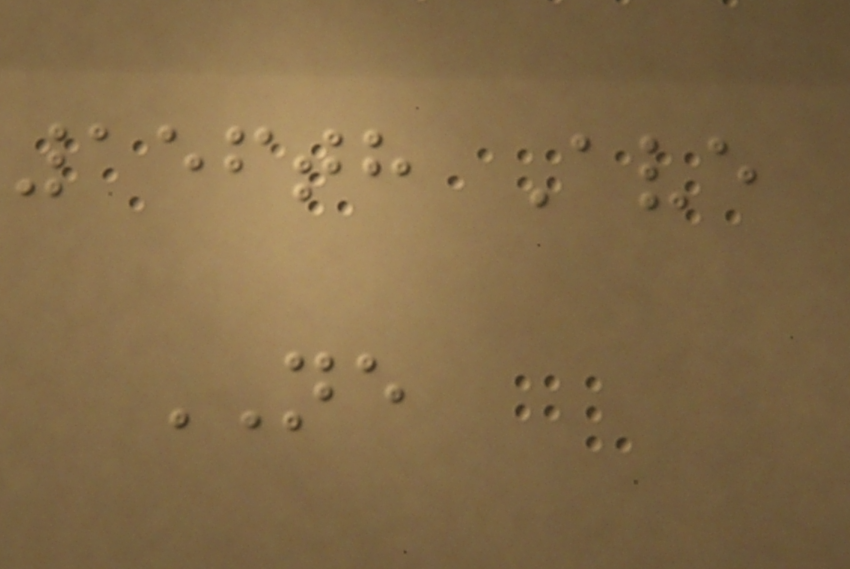156th Ave
NE
